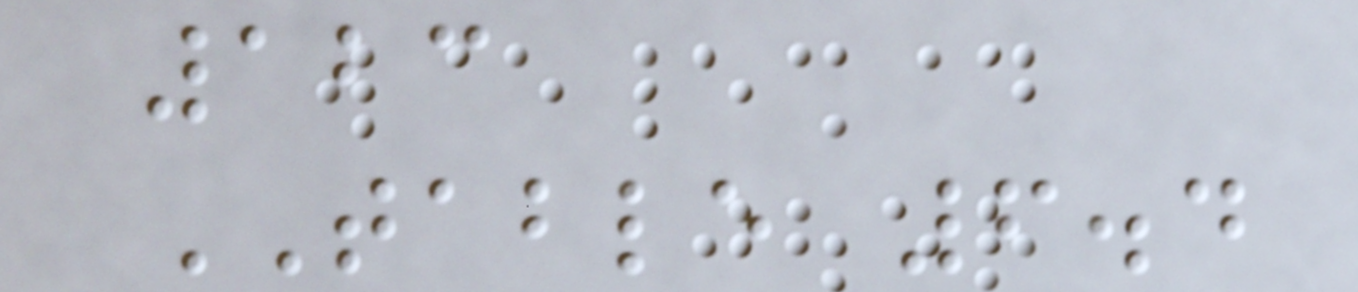123
TABLE 6.4
